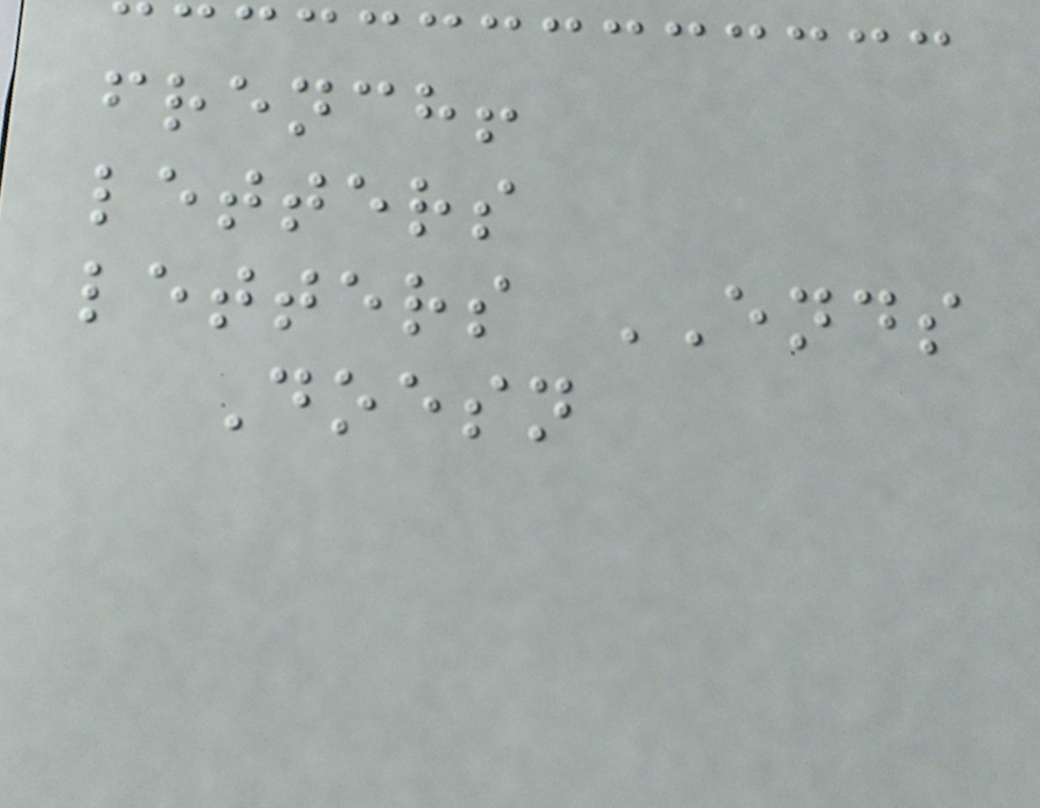french!
letters
letters ENDS
Doesn
